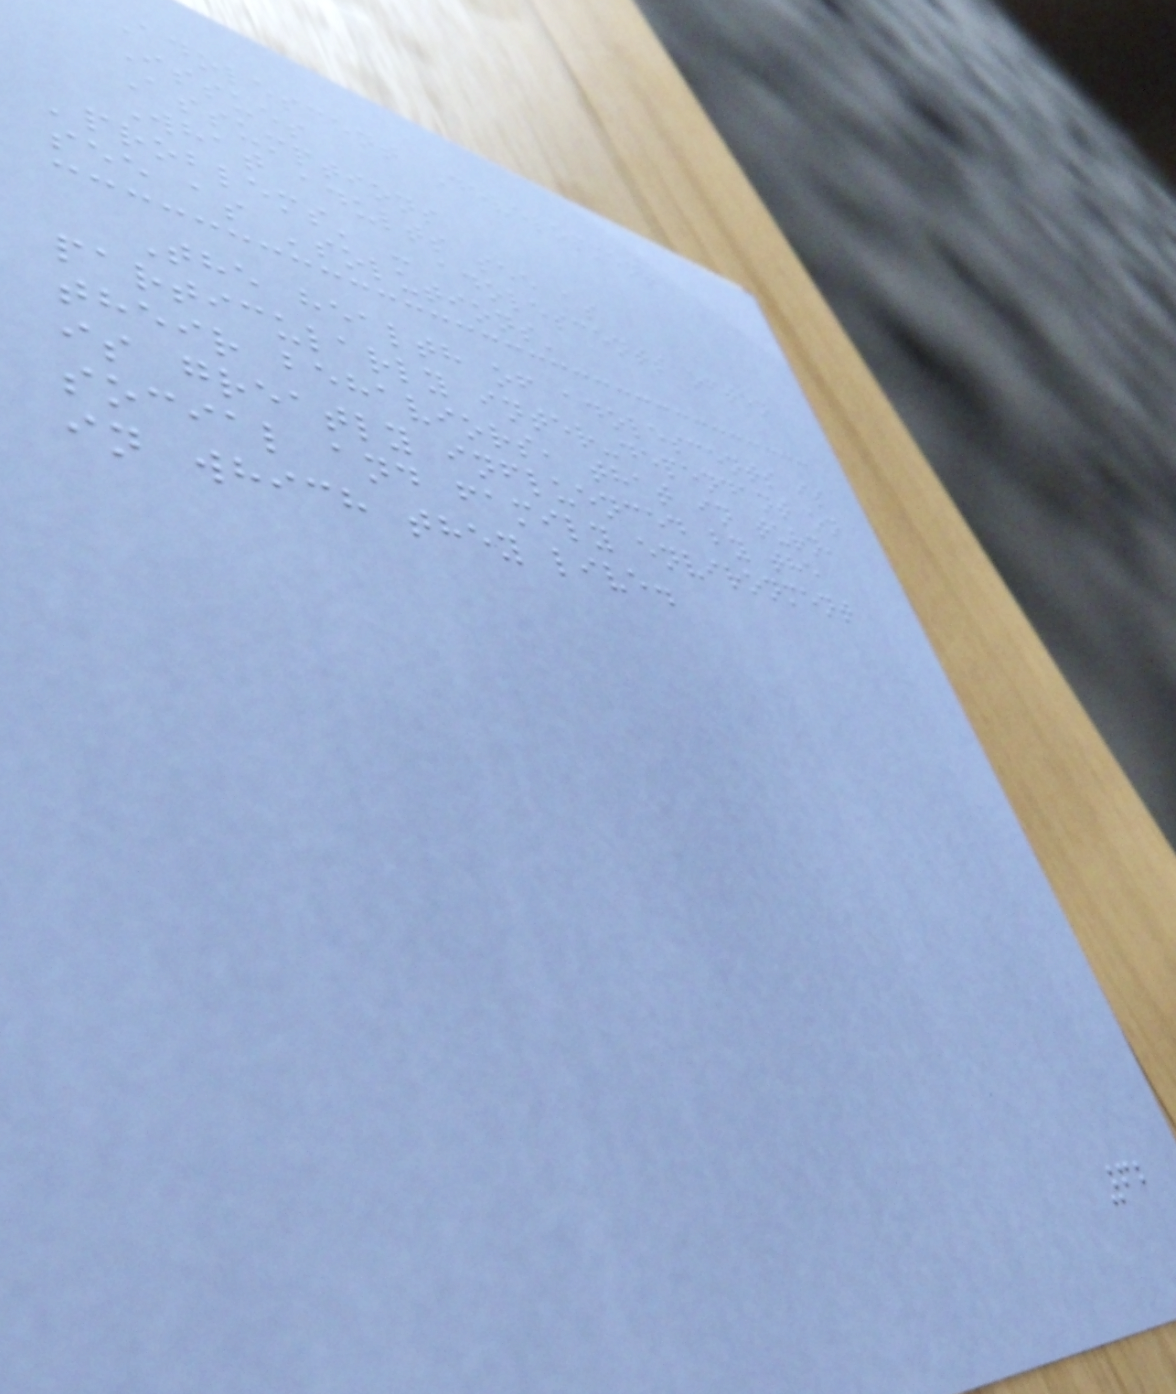Adolescent Development
Issues
Assumptions
What adults see as
'problems' - adolescents often
see as 'solutions'
The health of adolescents is
particularly inter-dependant on
their behaviors, that in turn,
is greatly influenced by the
social and family environment
in which they live.
62
